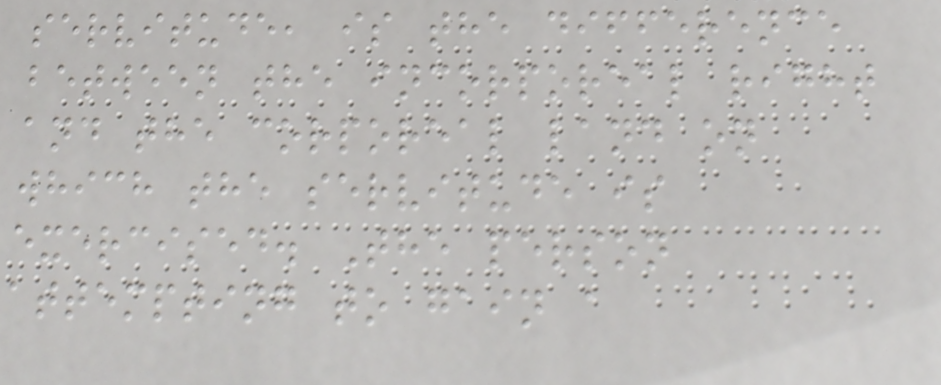servitude, is the difference
between the incorporeal right
and the corporeal land on
which the servitude is
exercised. The person
attempting to gain a
